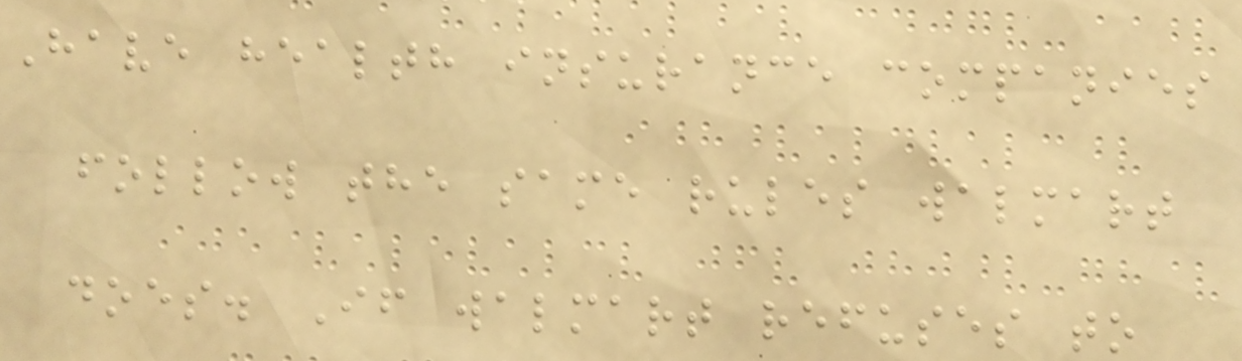Have health insurance companies
follow the same rules walmart
does. If walmart refuses to
